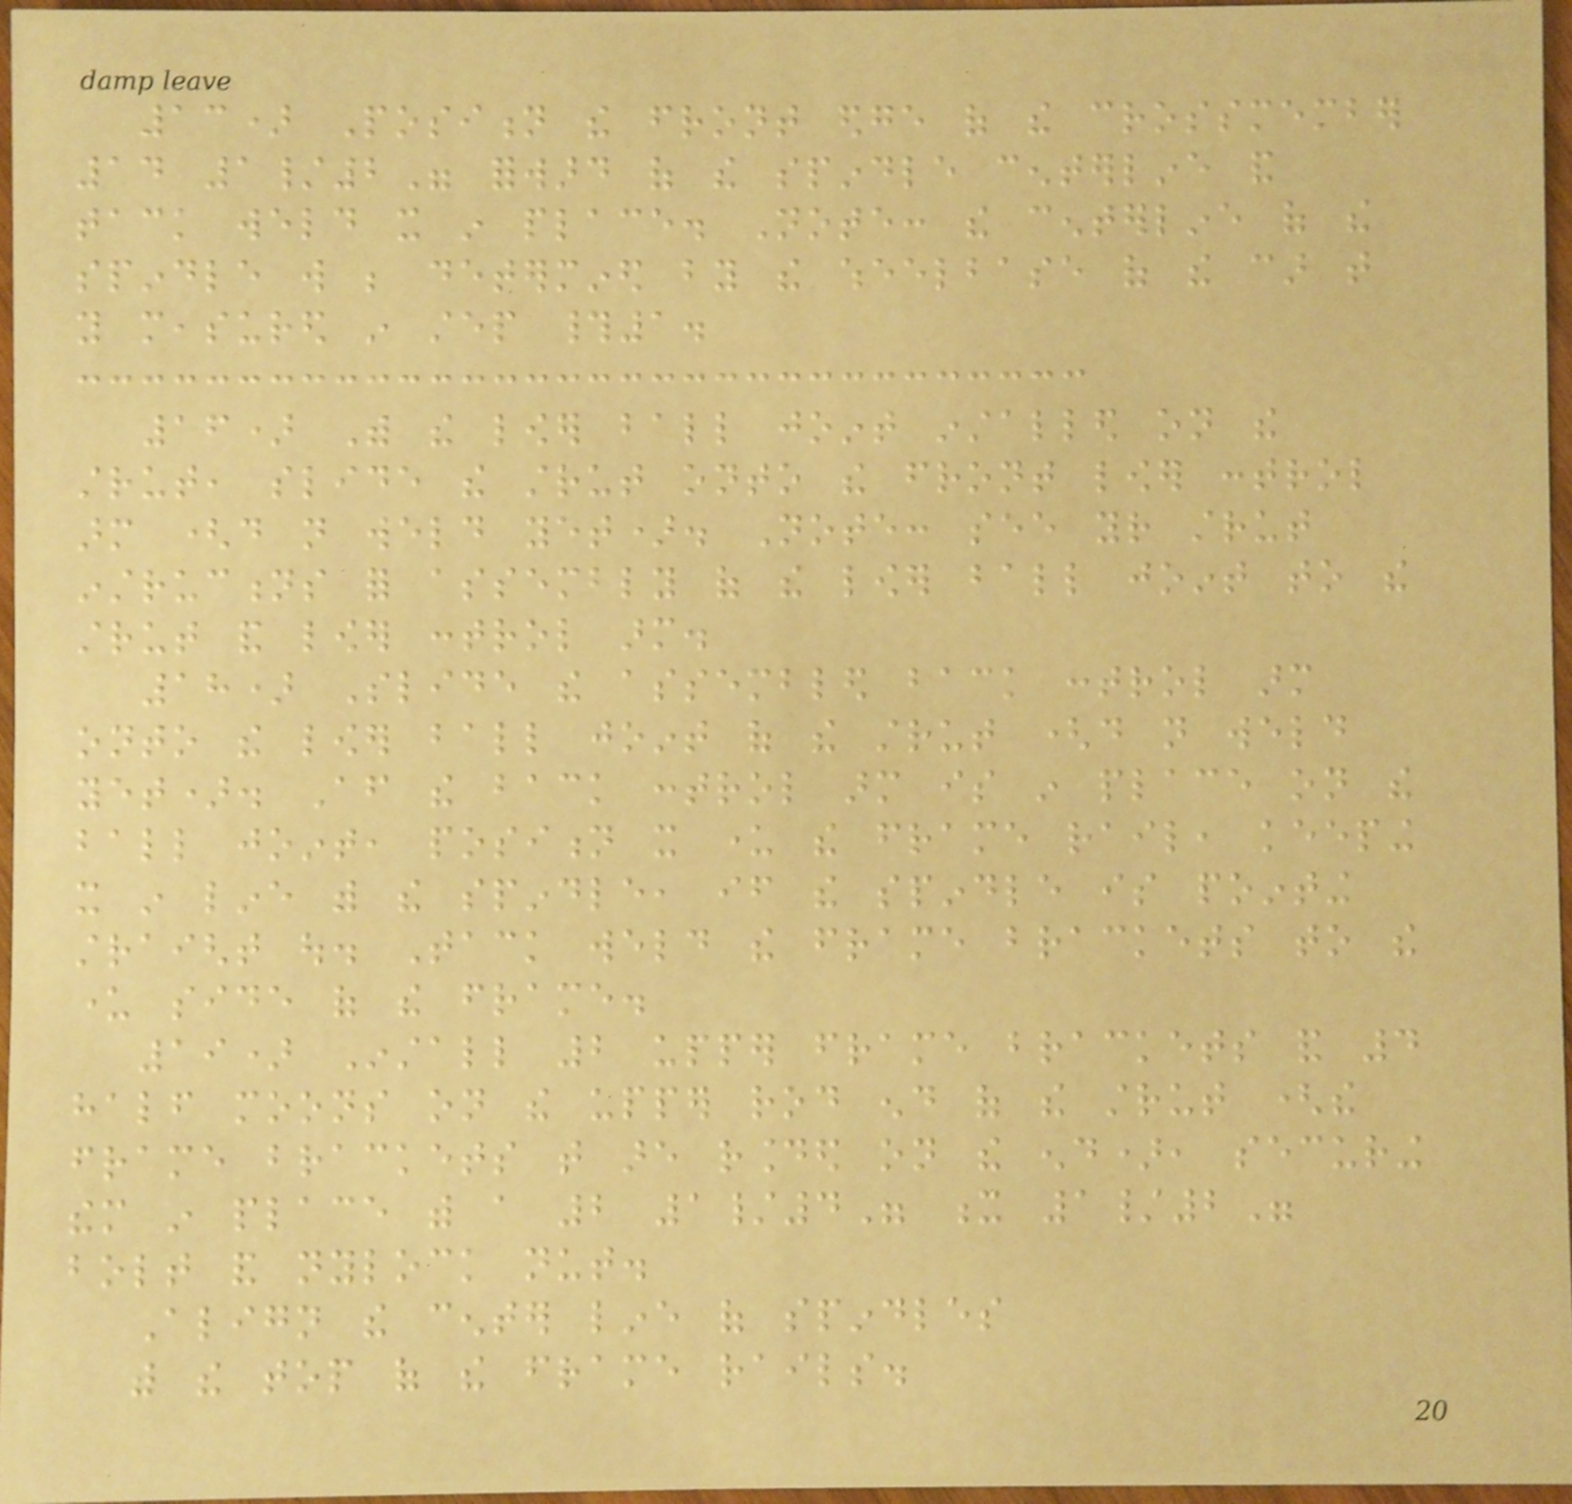13) Position the front edge of the crossmember
14 1/2" forward of the spindle centerline and
tack weld it in place. Note: the centerline of the
spindle will be determined by the wheelbase of the car that
you measured in step #1.
16) With the lower ball joint installed on the
strut, slide the strut onto the front lower control
arm (do not weld yet). Note: see your strut
instructions for assembly of the lower ball joint to the
strut and lower control arm.
18) Slide the assembled back control arm
onto the lower ball joint of the strut (do not weld
yet). After the back control arm is in place on the
ball joint, position it under the frame rail, keeping
it in line with the spindle, if the spindle is pointing
straight out. Tack weld the frame brackets to the
under side of the frame.
19) Install 2 upper frame brackets and 4
half moons on the upper rod end of the strut (the
frame brackets that are rounded on the end), securing
them in place with a 2 1/4" x 1/2"
bolt and nylock nut.
Align the center line of spindles
with the top of the frame rails.
